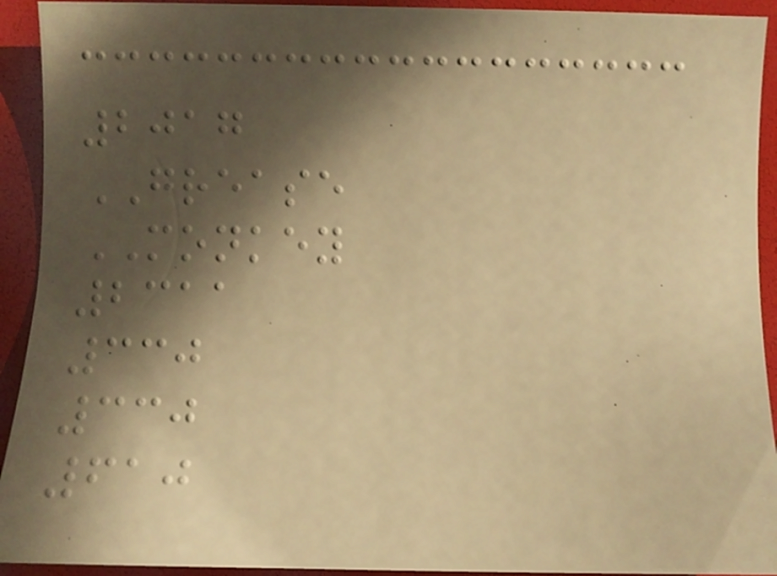2017
GREASE
MONKEY
2311
330
330
610
